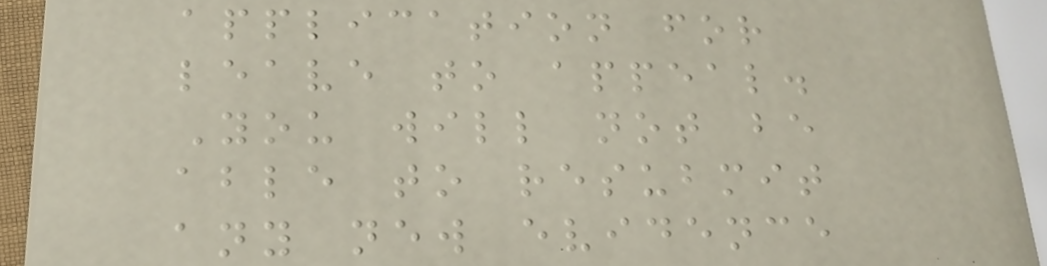application for
leave to appeal.
You will not be
able to resubmit
any new evidence
